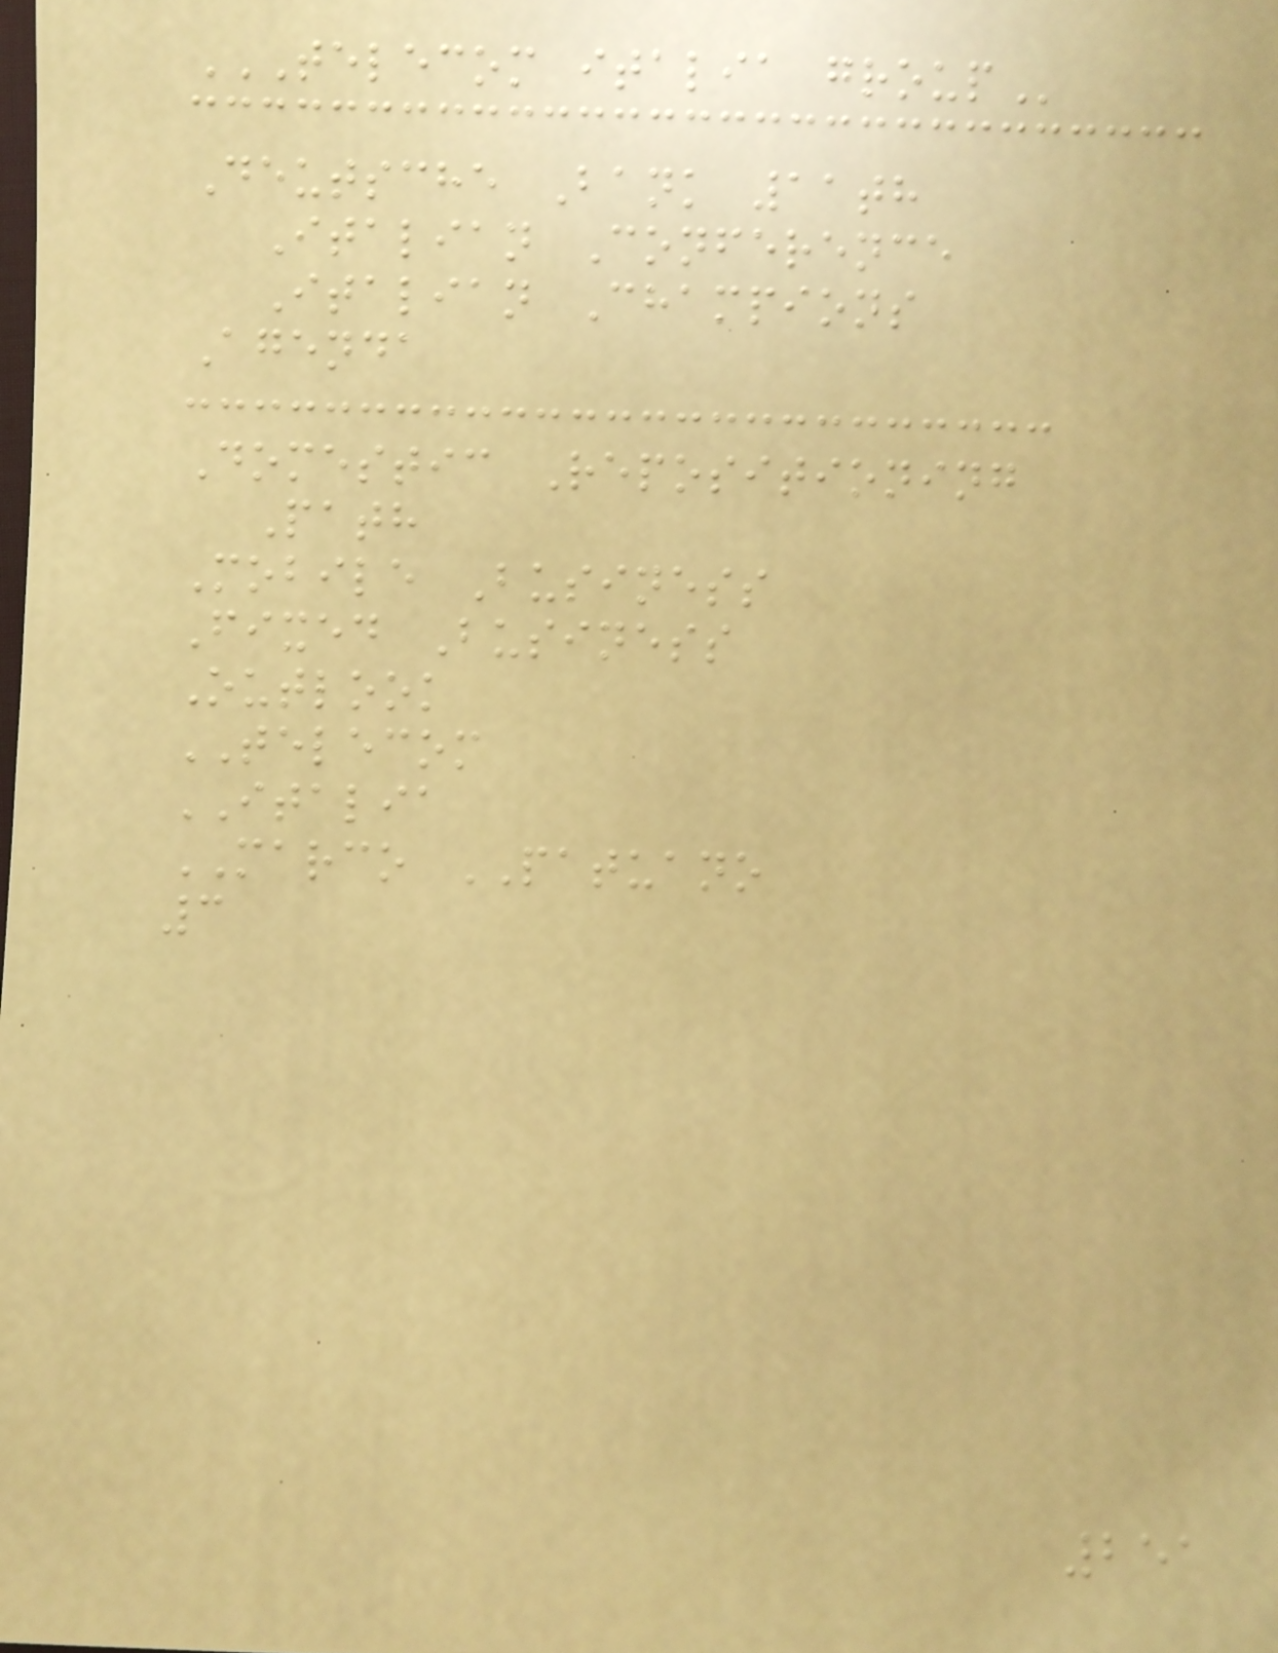TELECOM ITALIA GROUP
Deutsche Bank 11th
Italian Conference
Italian Champions
Agenda
Domestic Repositioning
Path
Mobile Business
Fixed Business
Outlook
TELECOM
ITALIA
MARCO PATUANO
3
251
